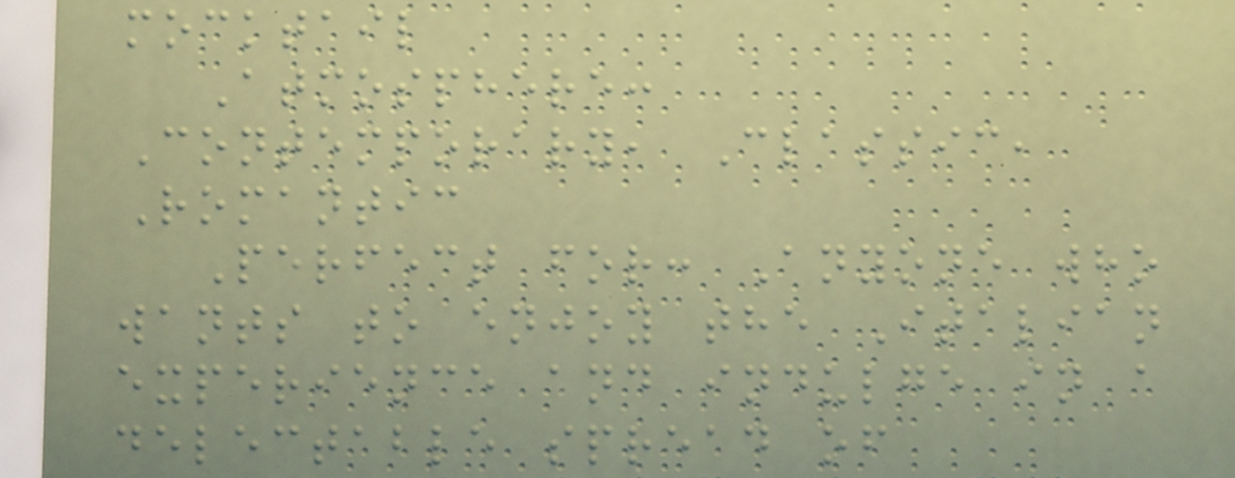mocktail
Atmosphere:
Contemporary, Classic,
Romantic
Perfect for: Anyone who
wants to enjoy the Italian
experience and indulge in a
delectable spread of
